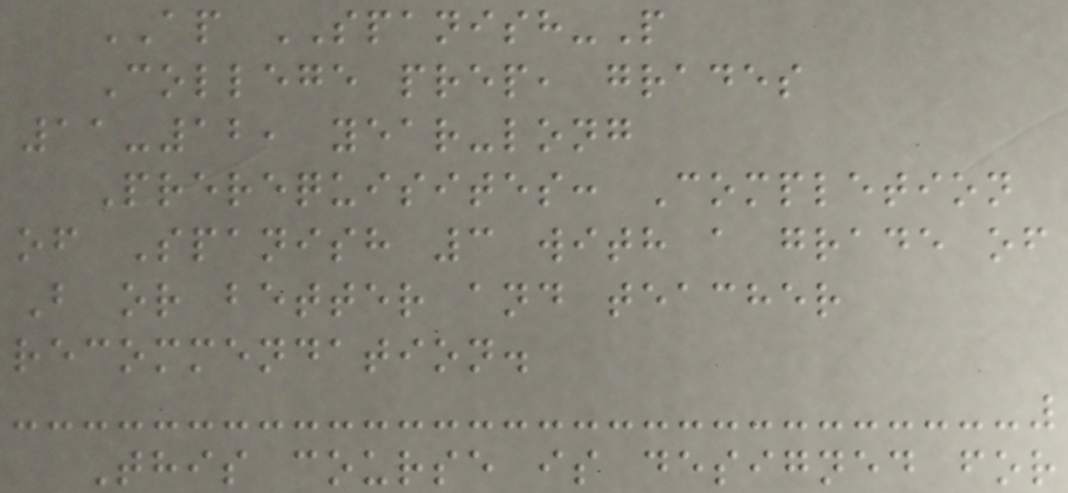AP SPANISH-P
College prep, grades
11-12, year-long
Prerequisites: Completion
of Spanish 3 with a grade of
B or better and teacher
recommendation.
This course is designed for
